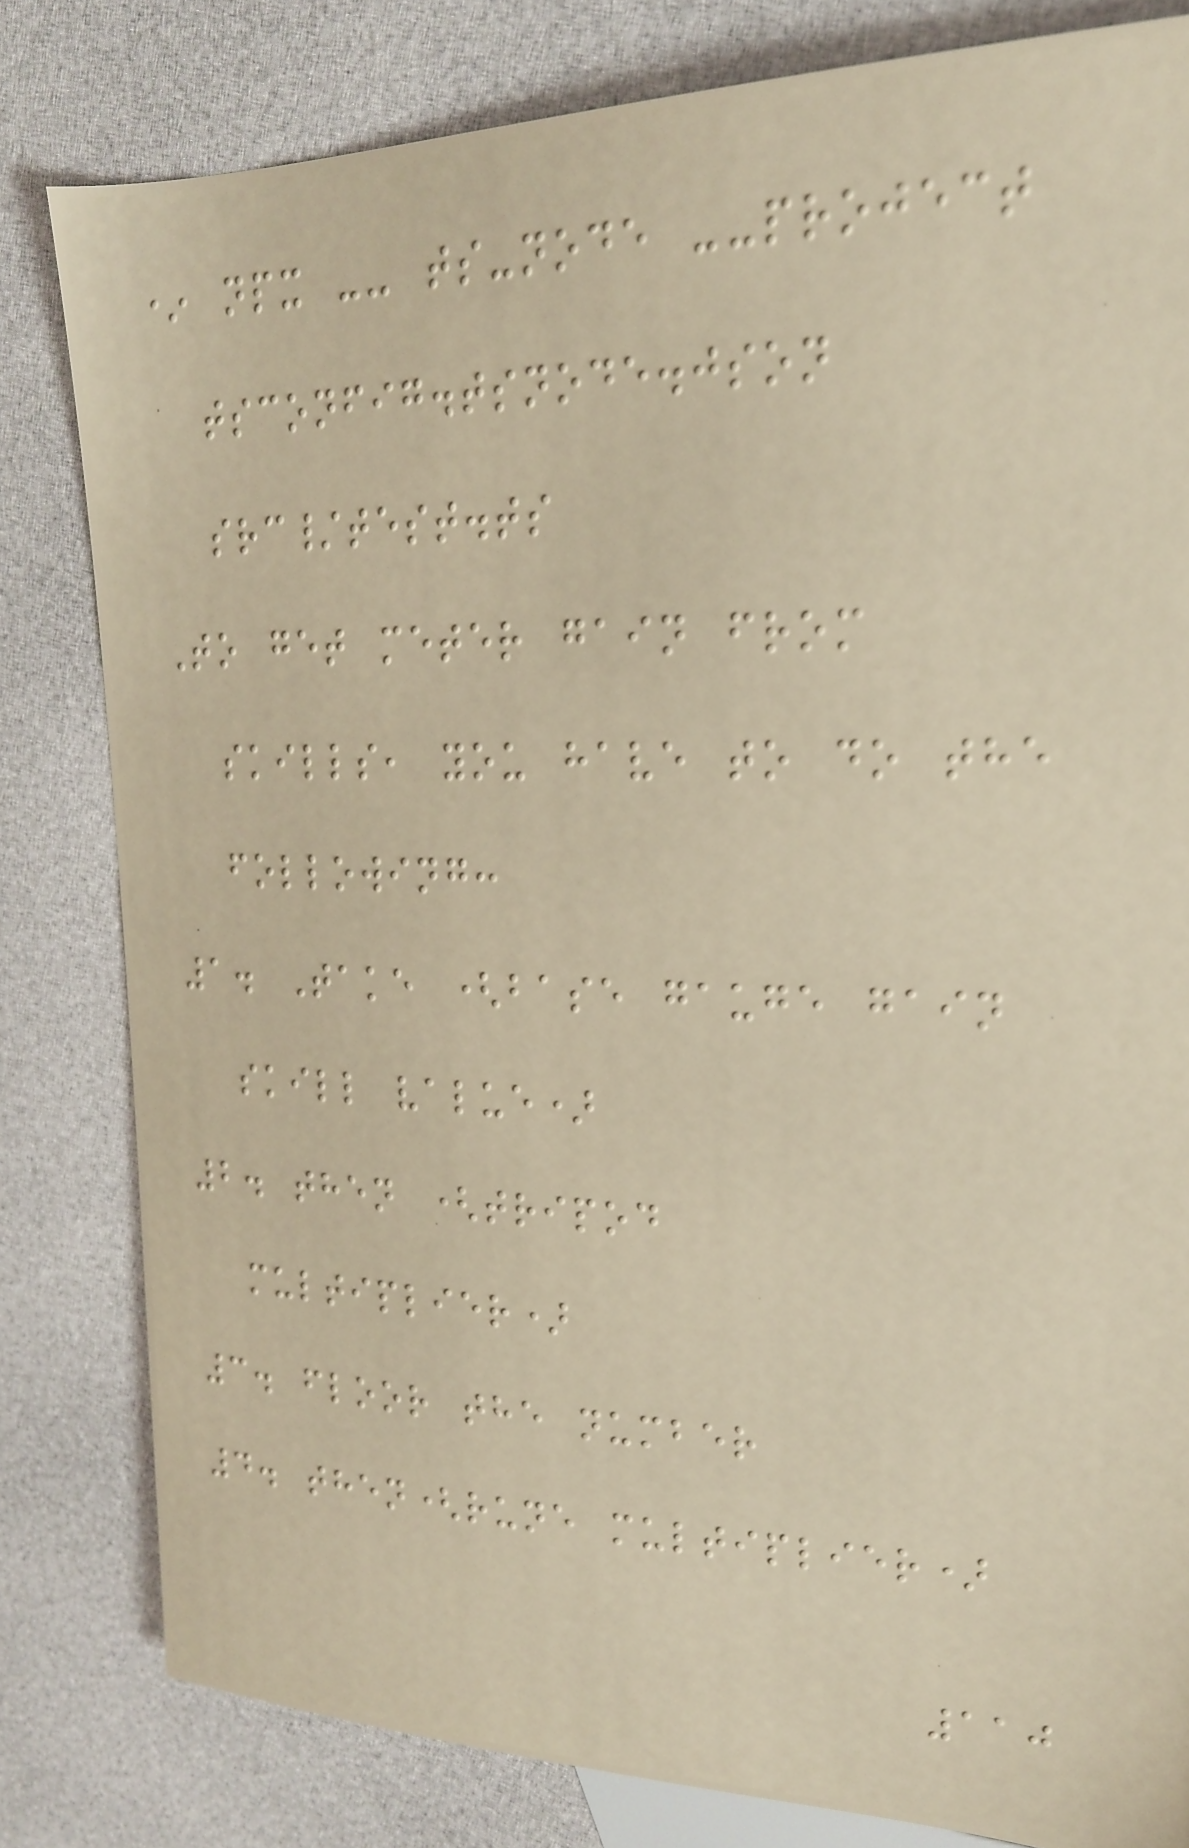* npx -- ts-node --project
tsconfig.tsnode.json
src/test.ts
To get meter gain from
skills, you have to do the
following:
1. Take (base gauge gain
skill value)
2. then (tripod
multiplier)
3. floor the number
4. then(rune multiplier)
110
